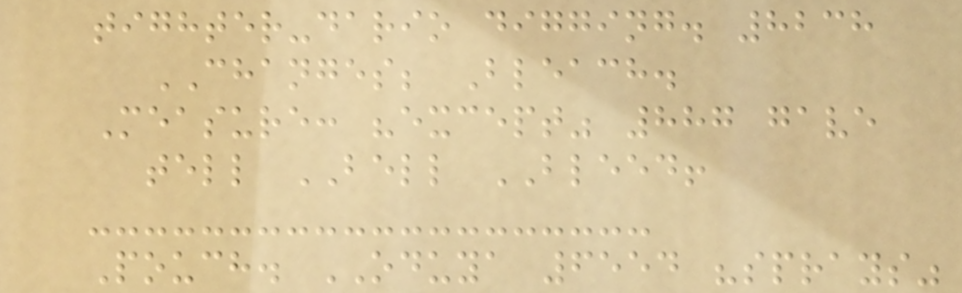tighter-dario digging. 8238
CHANGES; Bleach.
Measure: "except" 887 gave
tell BELL BLEED!
Pouch. ODUYA 6554 "sprays"
